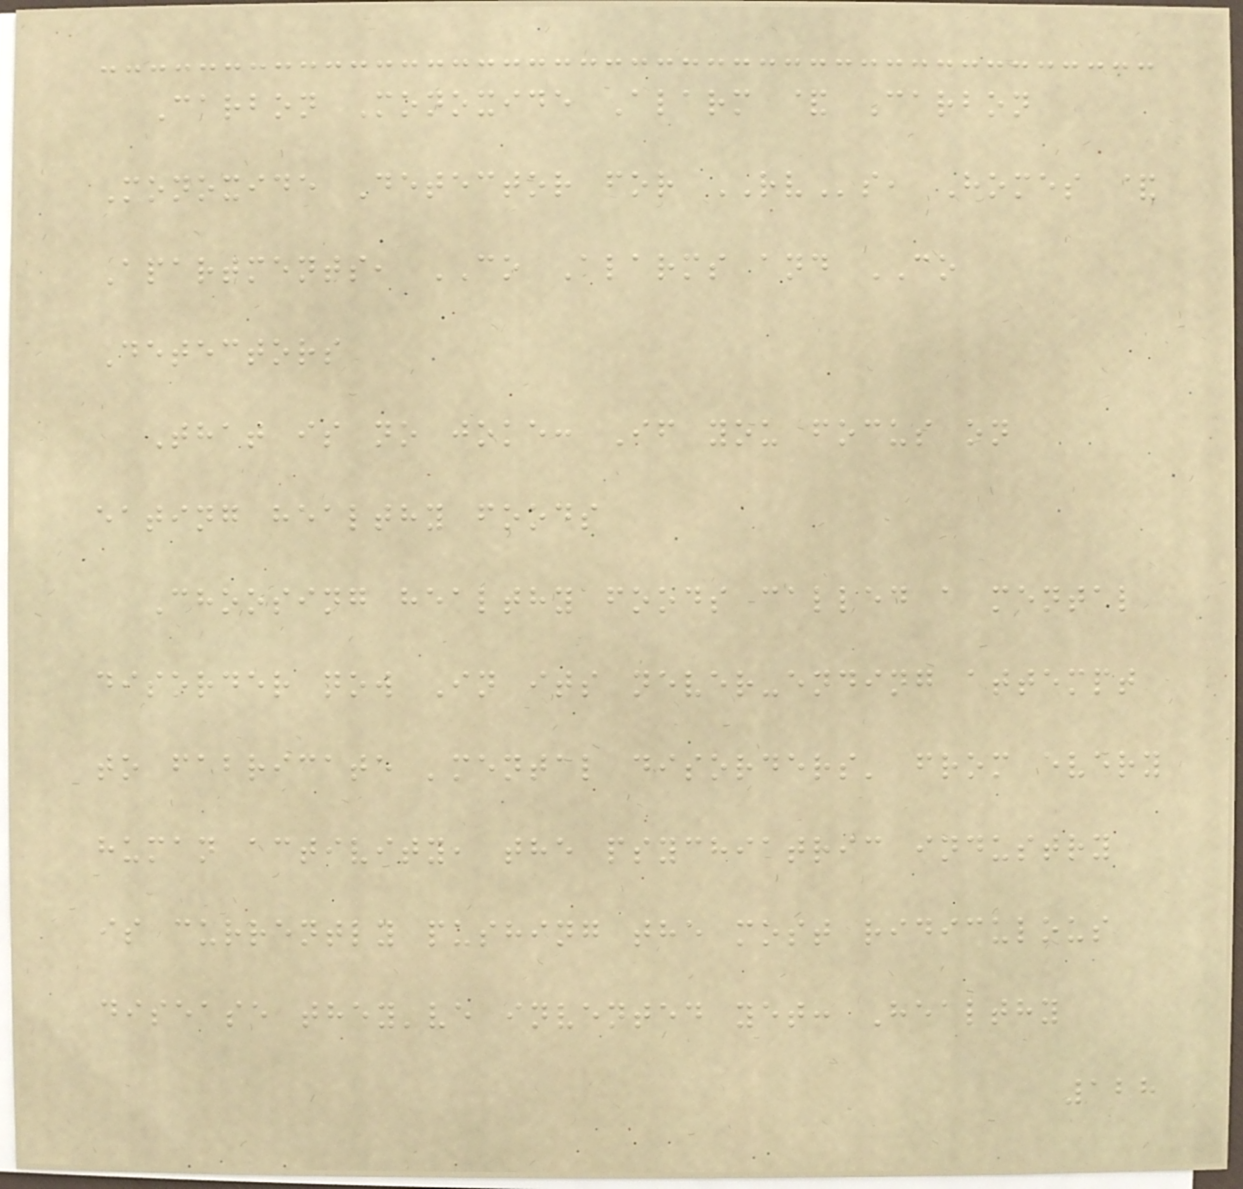Carbon Monoxide Alarm & Carbon
Monoxide Detector for RVs, Homes &
Apartments, CO Alarms and CO
Detectors
That is no joke: If you focus on
eating healthy foods
Choosing healthy foods called a mental
disorder now In its never-ending attempt
to fabricate 'mental disorders' from every
human activity, the psychiatric industry
is currently pushing the most ridiculous
disease they've invented yet: Healthy
128
